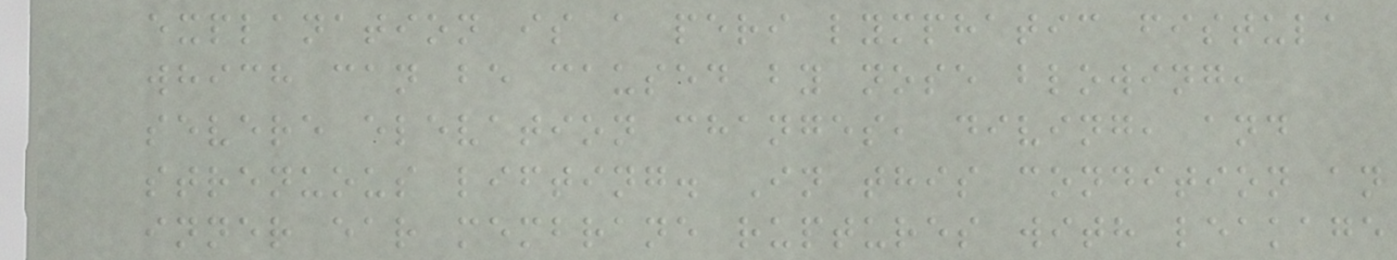explanation is a peri lymphatic fistula
which can be caused by nose blowing,
severe elevation changes, diving, and
strenuous lifting. In this condition an
inner ear membrane ruptures with leakage
